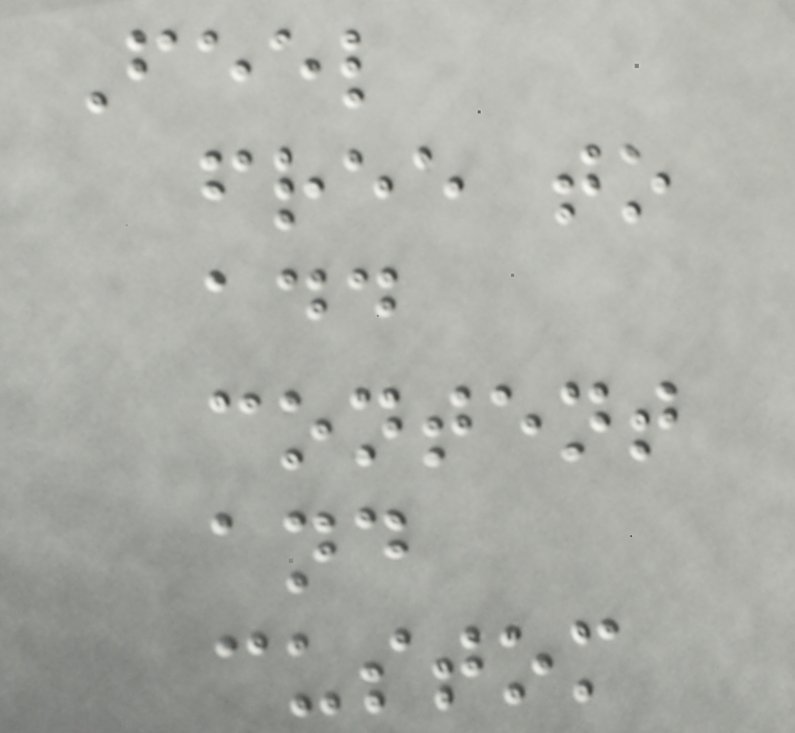Feel
free to
add
content
and
custom
